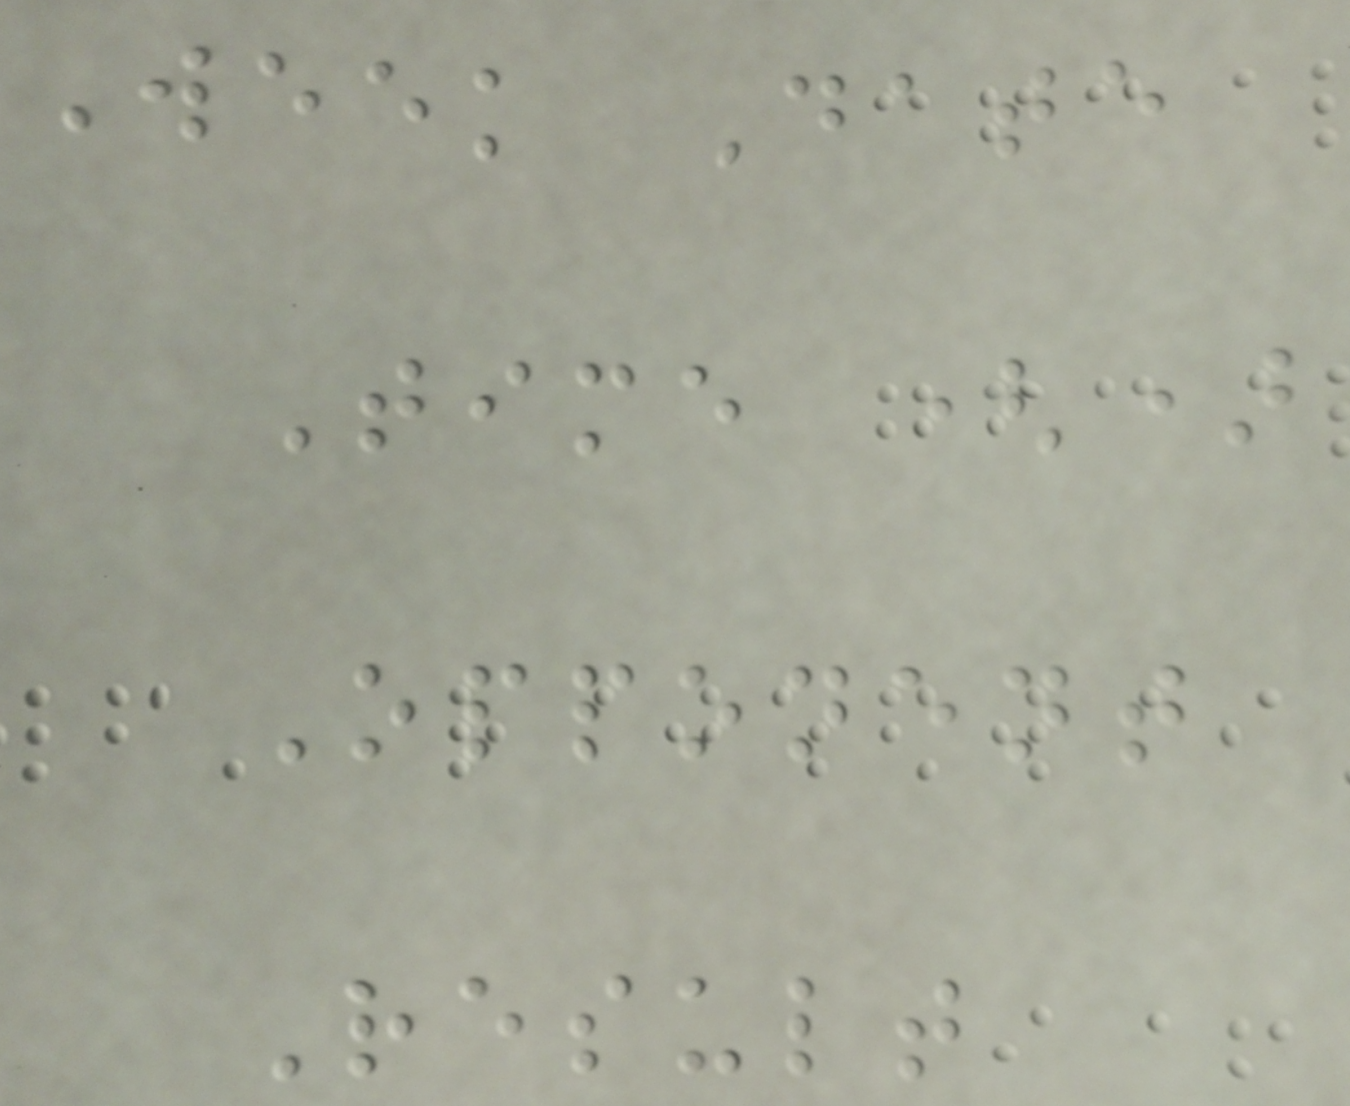Week Date
Time ()
Opponent
Result
